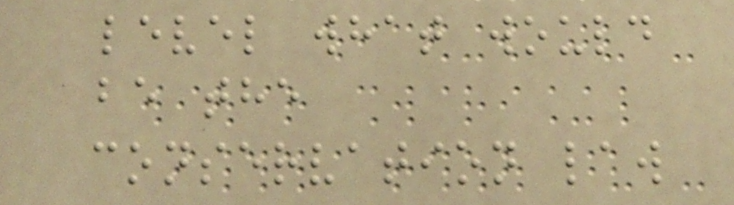level what would
be the
conservation law
